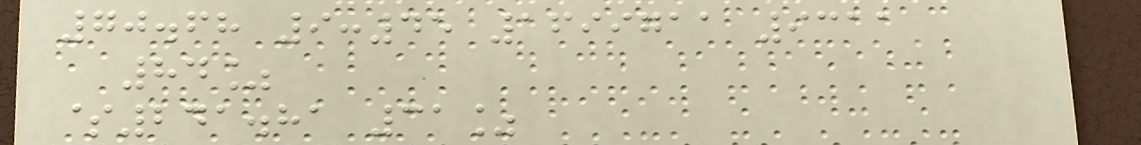70.68 9:45 1699711 9311
84%
$241.81 31%
